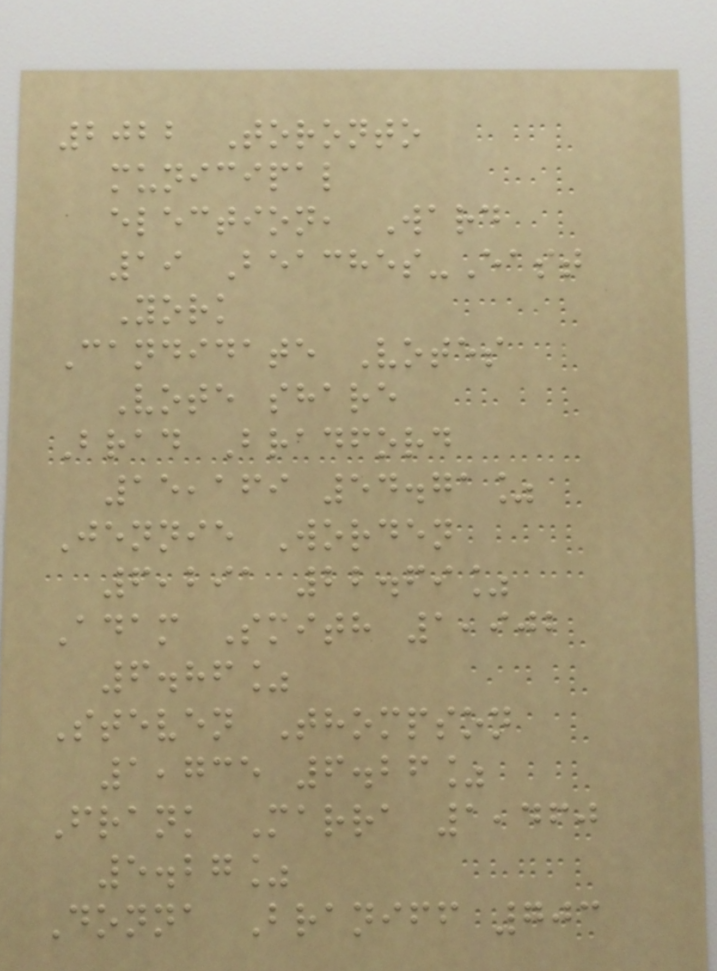2022 Toronto
municipal
election, Ward
19 Beaches-East
York
Candidate Votes
Vote share
Brad Bradford
15,169 54.71%
Jennie Worden
6,291 22.69%
Adam Smith 1,902
6.86%
Steven Thompson
1,735 6.26%
Frank Marra 1,460
5.27%
Donna Braniff 703
